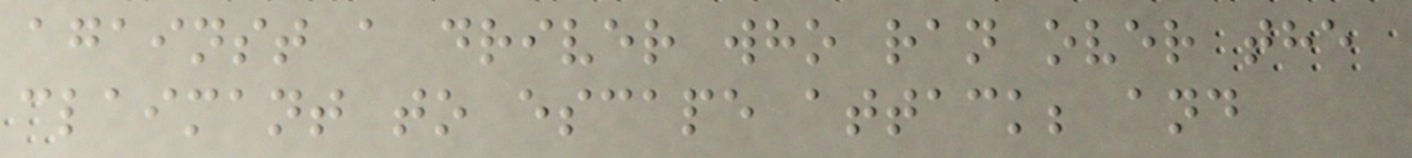against a driver who ran over the
claimant to escape attack; and
